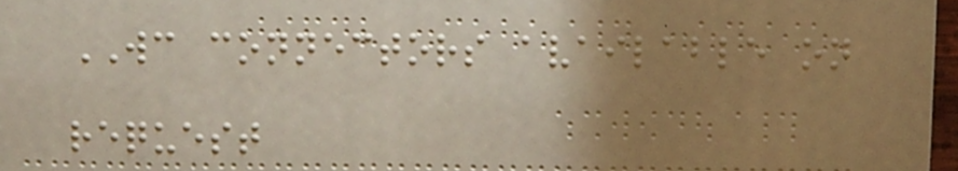WC connectors available on
request
